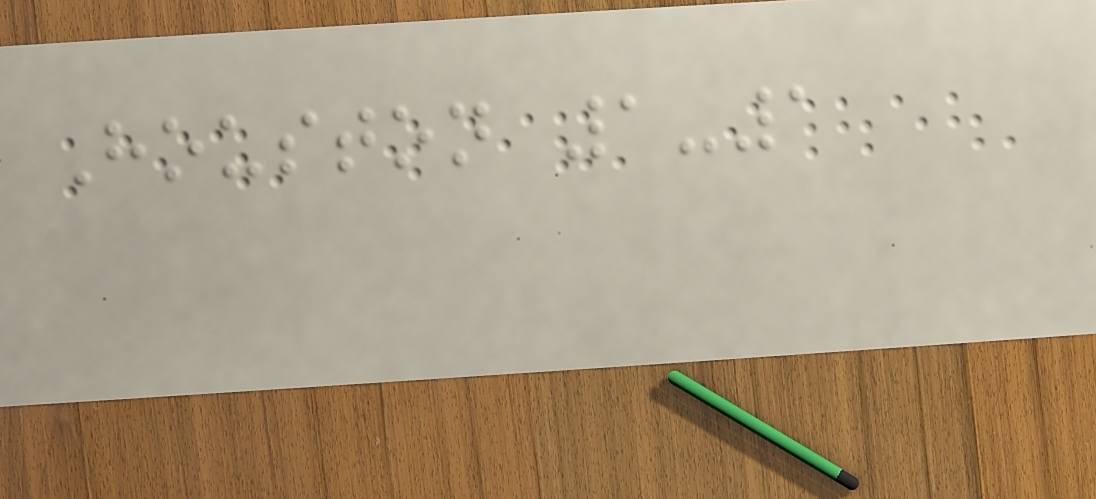Houston 1-1
